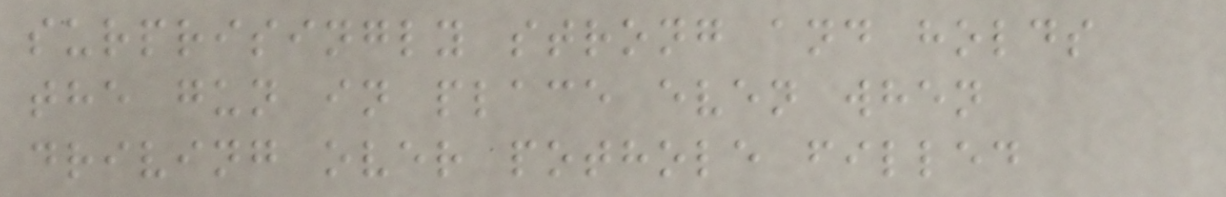surprisingly strong and holds
the gun in place even when
driving over pothole filled
